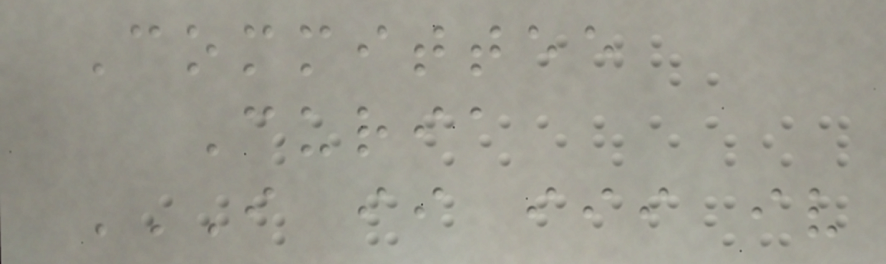Committee
Curia
I II III IV
